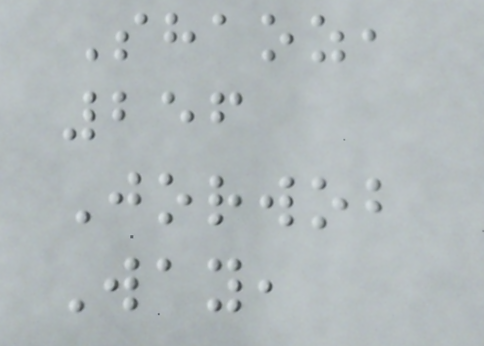Shaoz,
256
Jorwob
Way,
